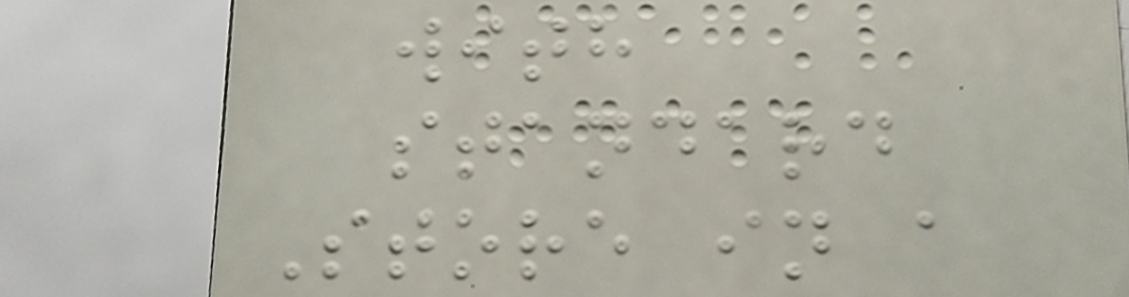with
standard
Store in a
